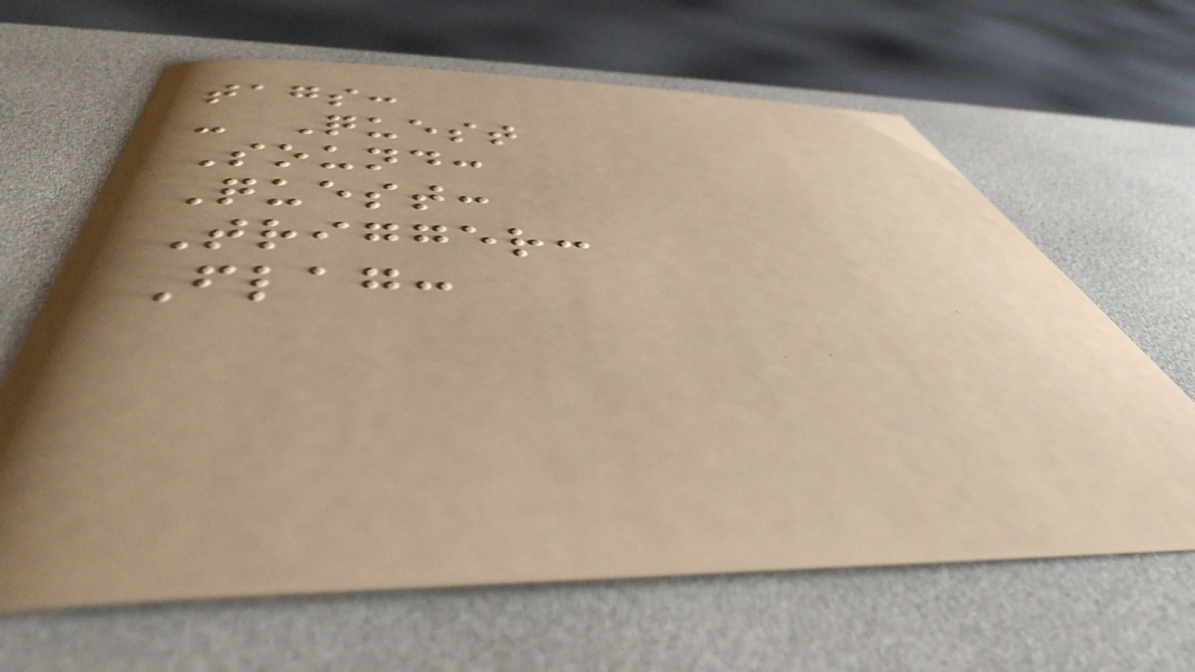tags:
- Quest
Sound:
Quest:
Trigger:
Flag:
